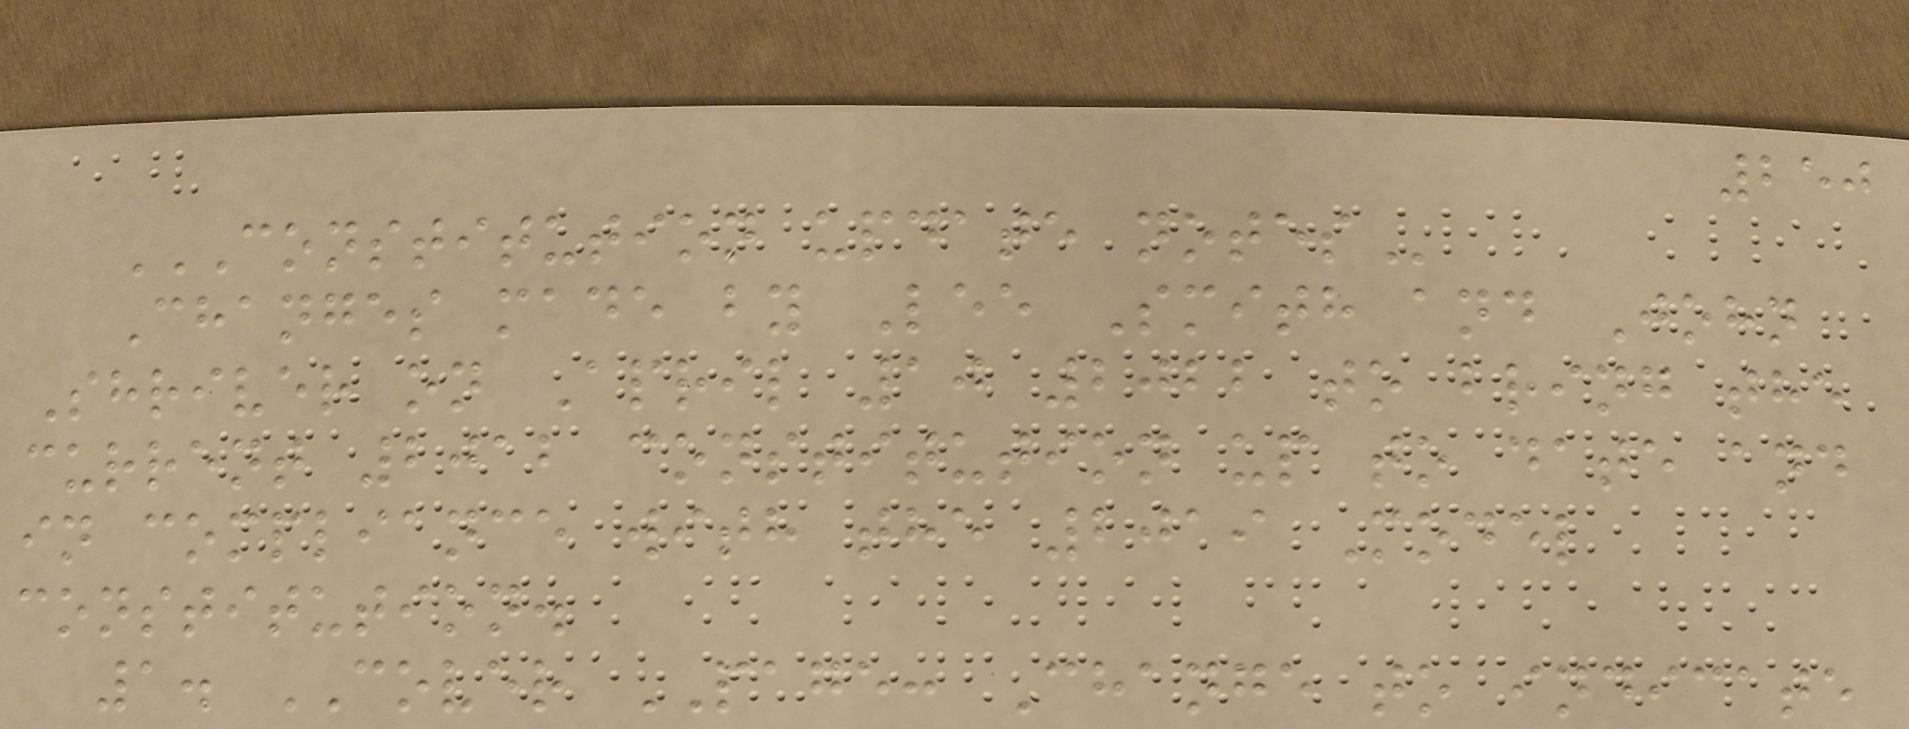250
CONSTITUTION UPDATE NOTES
Changes made by Lee Smith and John
Shriver on April 10 2022 to bring the
current 2012 constitution up to date and
in compliance with the 2019 Model
constitution.
1. COVER PAGE: Change to indicate
